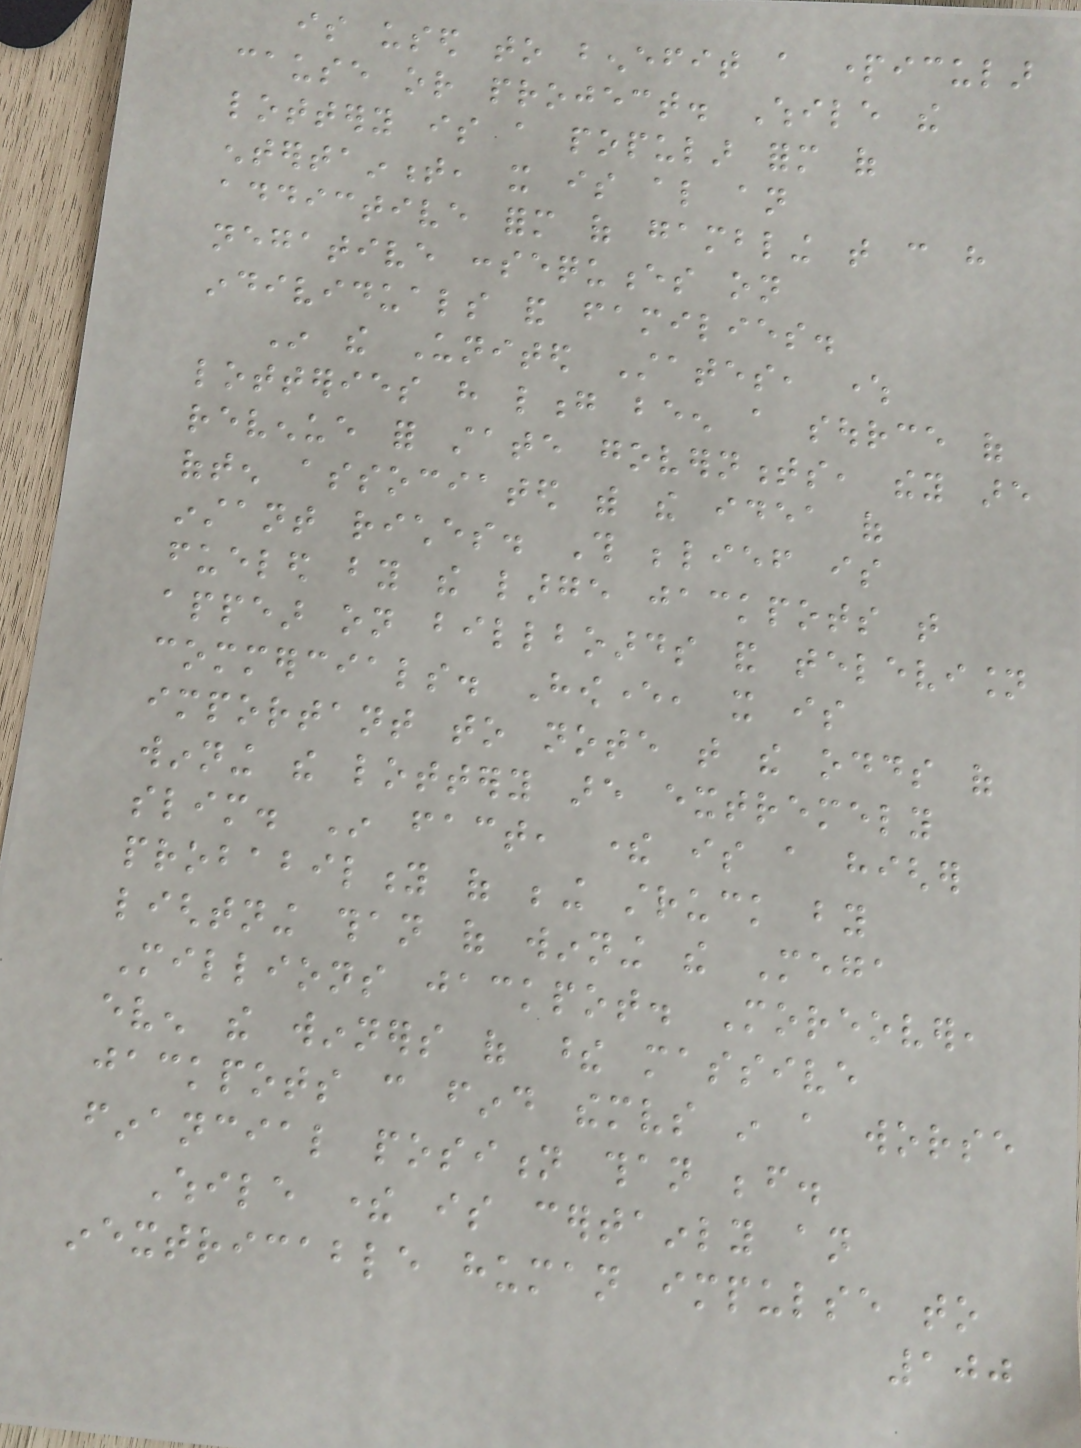is used to benefit a particular
cause or project. While the
lottery is a popular form of
entertainment, it is also an
addictive form of gambling that can have
negative consequences on
individuals and families.
In the United States, where
lotteries have long been a source of
revenue for state governments, they are
often associated with the idea of
instant riches. This belief is
fueled by the large jackpots that
appear on billboards and television
commercials. However, it is
important to note that the odds of
winning the lottery are extremely
slim. In fact, there is a higher
probability of being struck by
lightning than of winning the Mega
Millions jackpot. Moreover,
even the winners of these massive
jackpots can find themselves in a worse
financial position than before.
While there is certainly an
inextricable human impulse to
100
